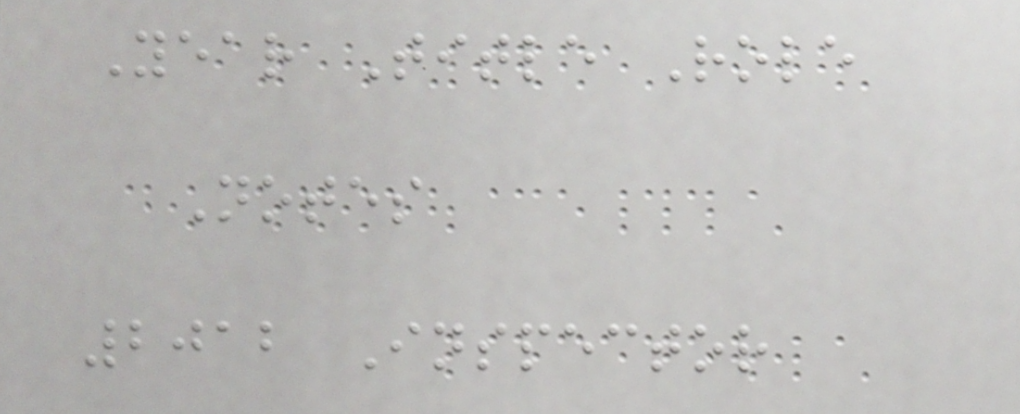Year Title Role
Notes
2012 Inspector
